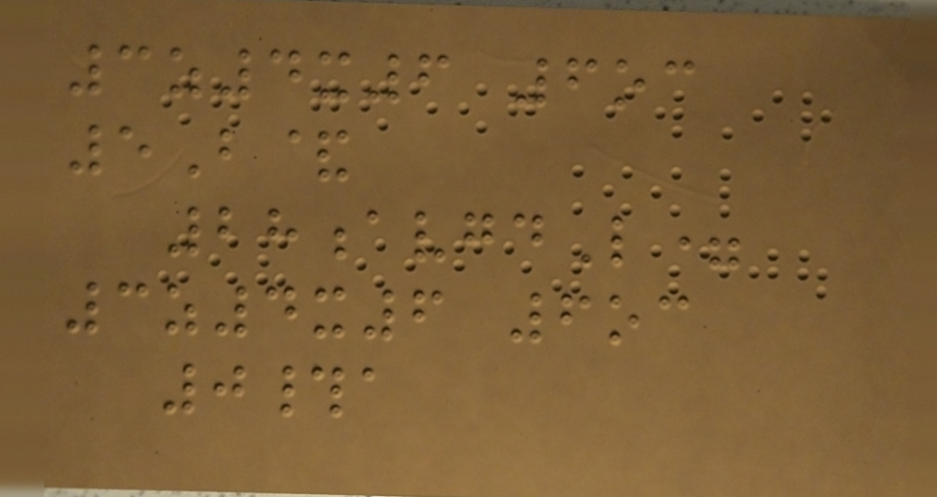3z4x6 6oc
5B&
28avgdL=
3z4x6 6oc
0#a
